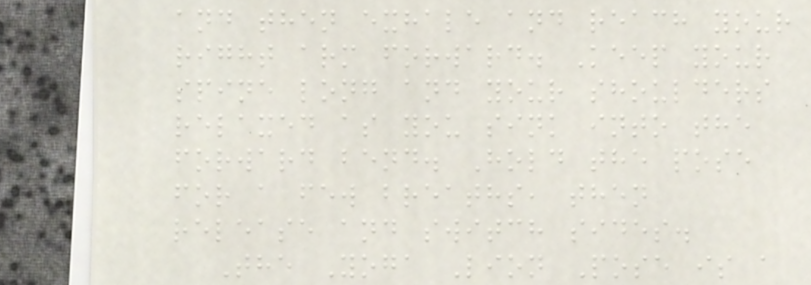and then exhale and reach your
right arm forward. Keep your
spine long and your shoulders
relaxed as you sink into the
forward bend. Hold the pose
for a few breaths, then
release and switch sides.
The Yoga Lion Pose is a
